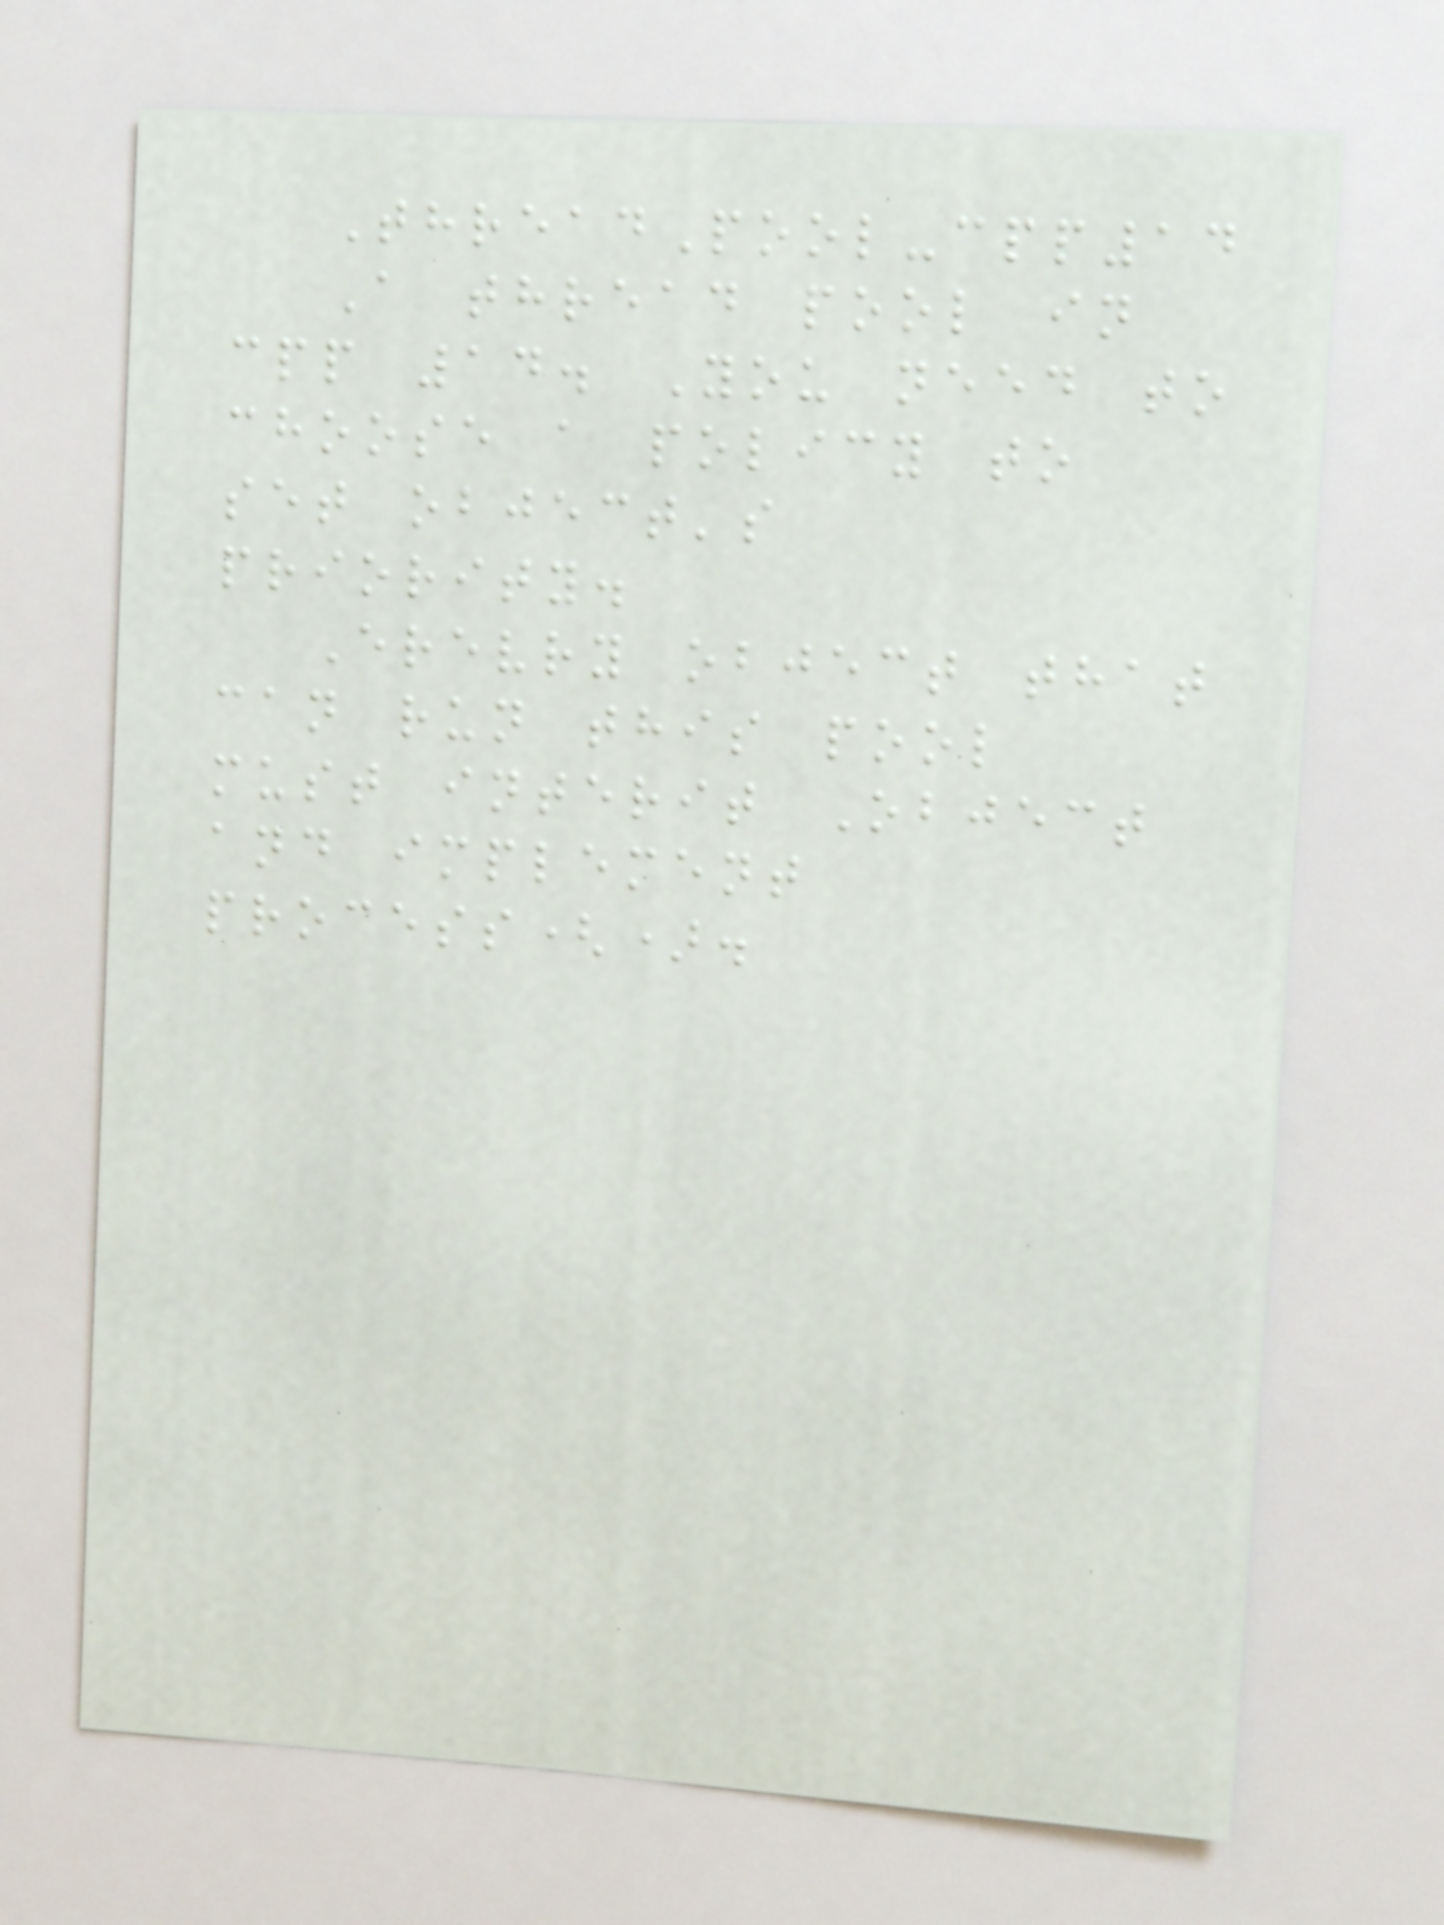ThreadPool-cpp14
A thread pool in
cpp 14. You need to
choose a policy to
set object's
priority.
Erevry object that
can run this pool
must interit Object
and implement
process().
